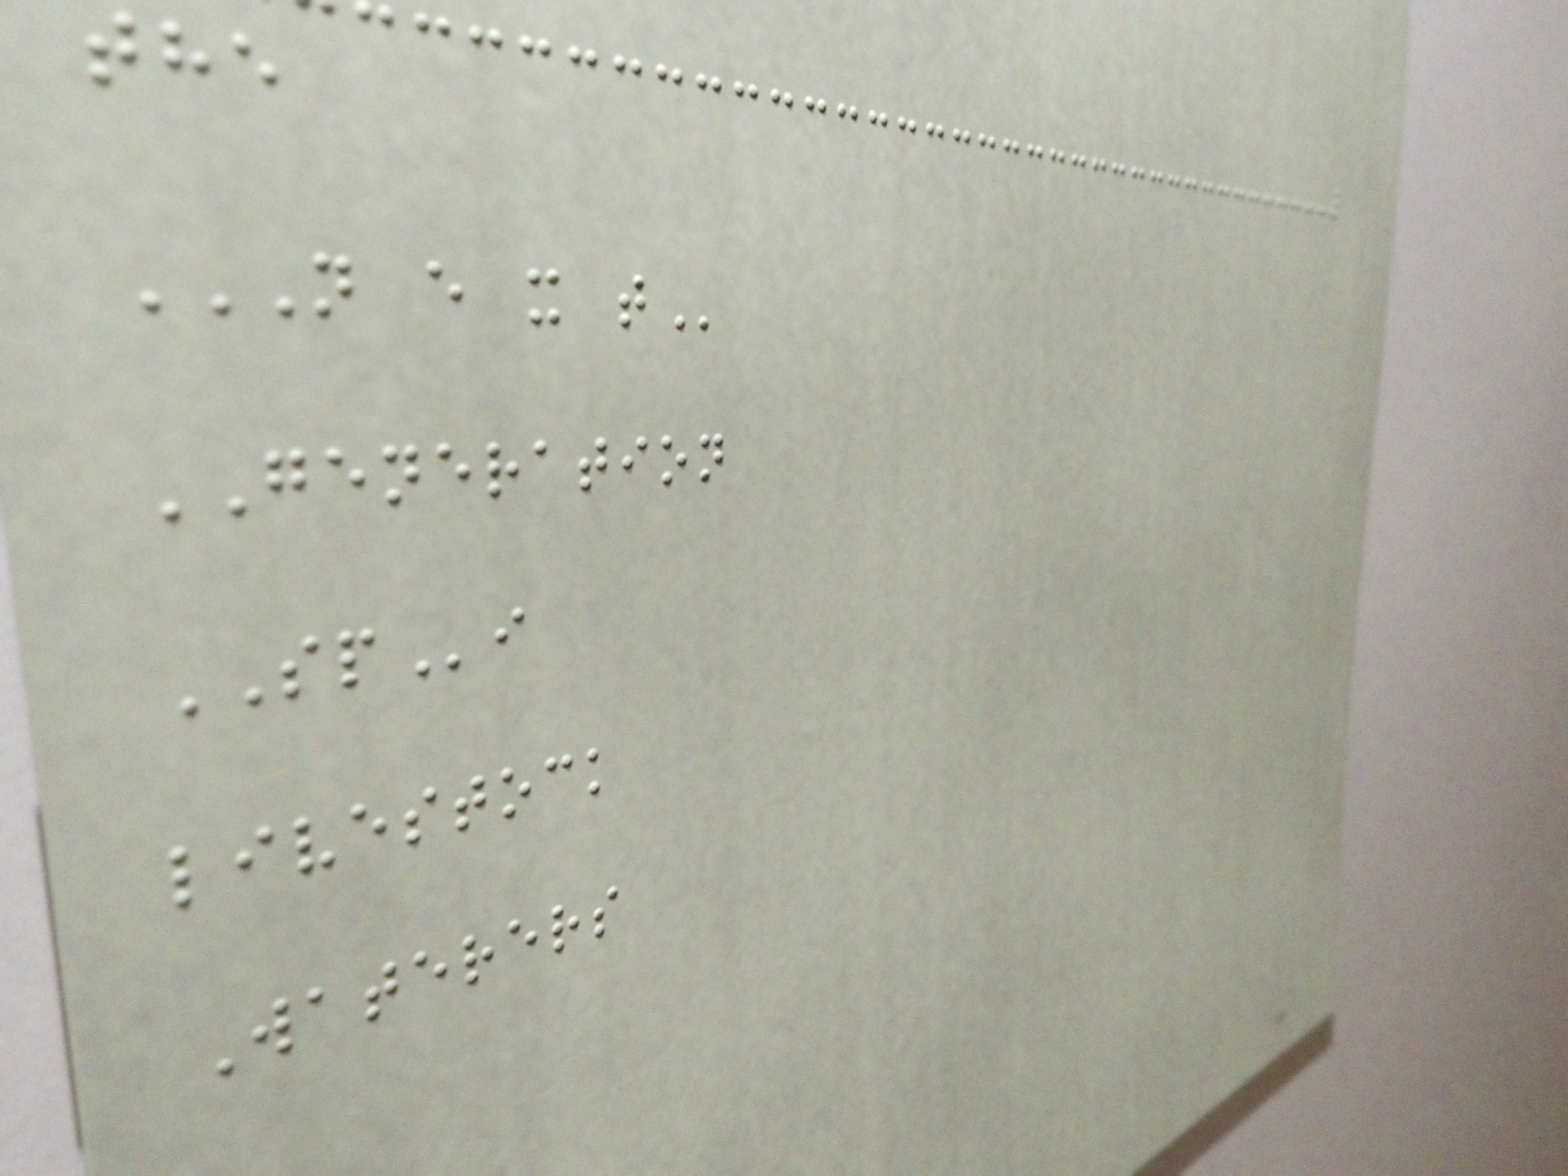the
N E X T
GENERATION
SPi
livestock
Waterers
